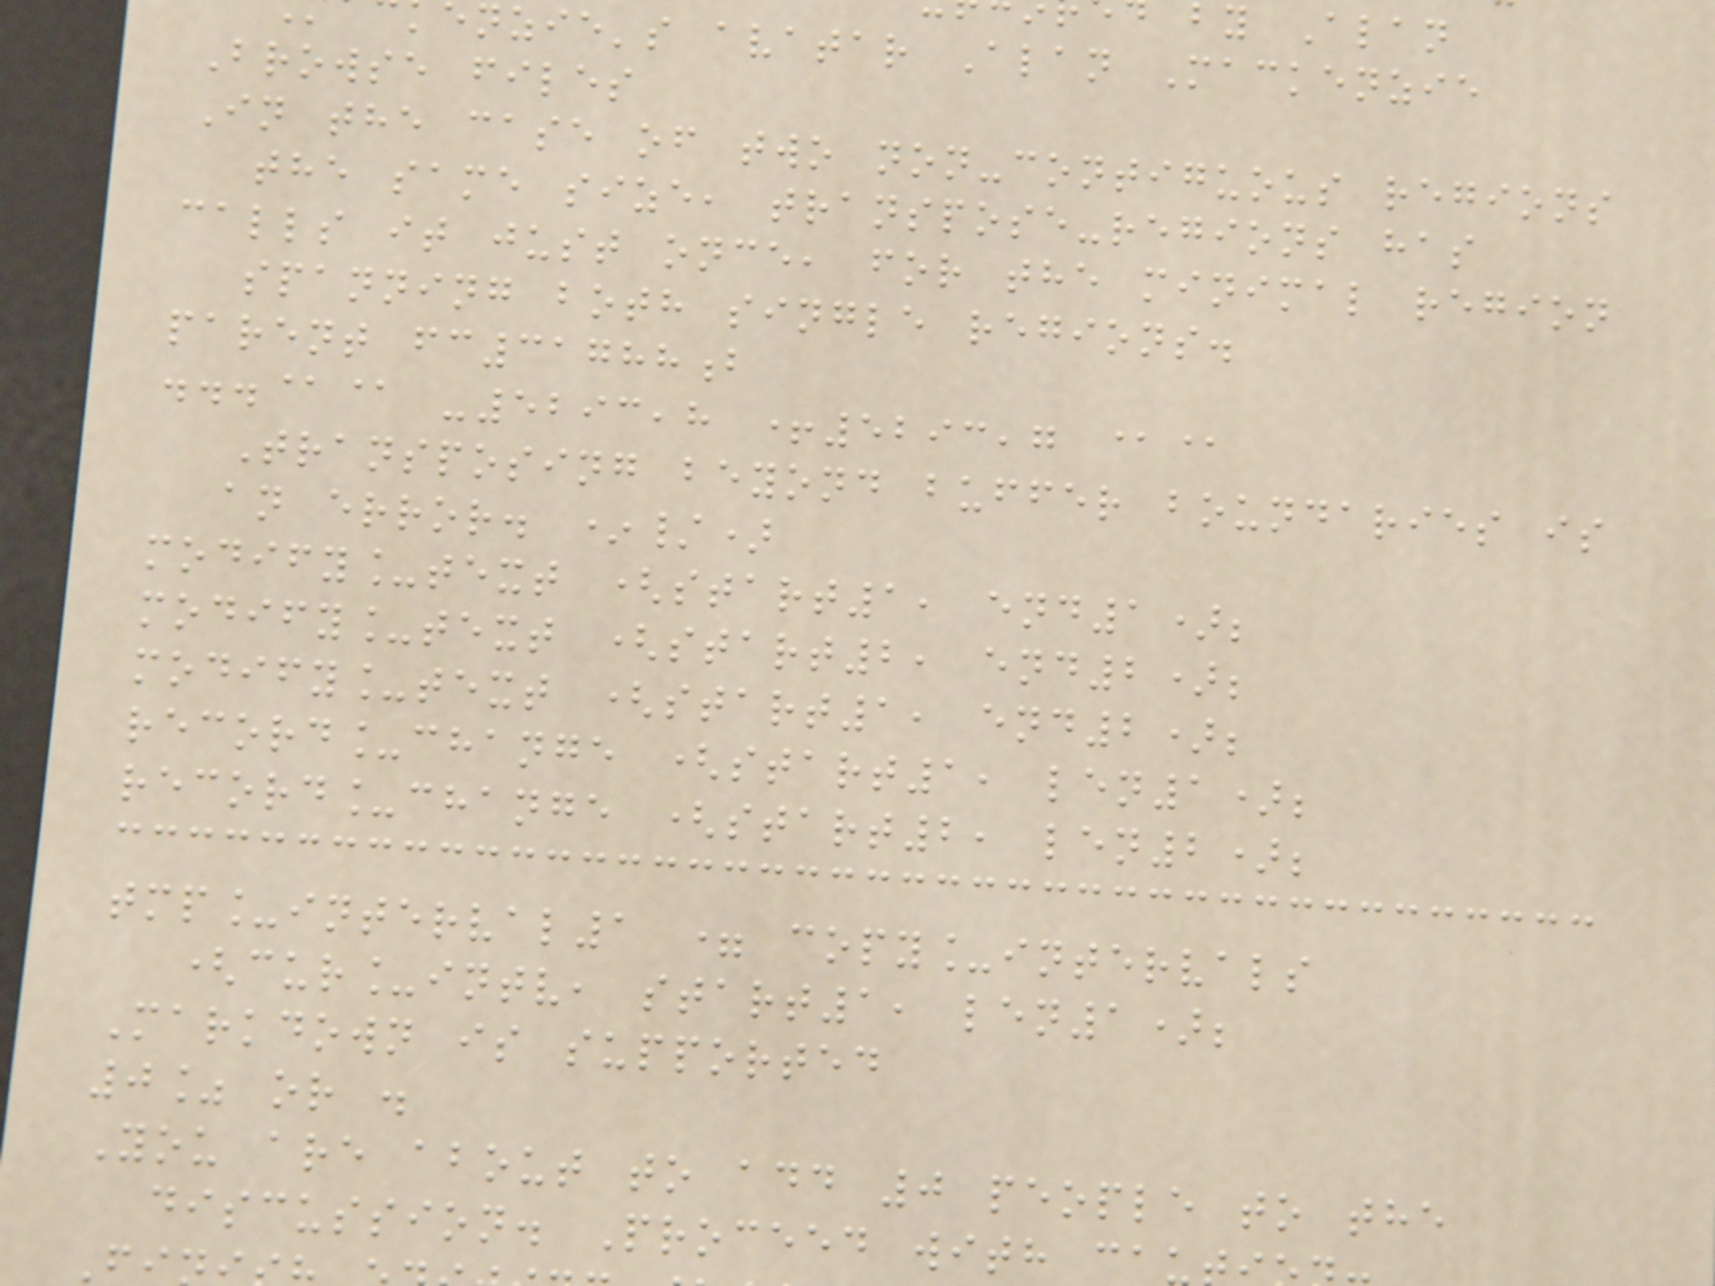nzie's avatar Alan Mackenzie
Browse files
In the case of two non-contiguous regions
the same size, transpose-regions has
calls it just once, for the minimal region
spanning both single regions.
parent fc31788b
...@@ -5293,8 +5293,7 @@
Transposing beyond buffer boundaries is
an error. */)
modify_text (start1, end1);
modify_text (start2, end2);
modify_text (start1, end2);
record_change (start1, len1);
record_change (start2, len2);
tmp_interval1 = copy_intervals
(cur_intv, start1, len1);
Markdown is supported
0% or .
You are about to add 0 people to the
discussion. Proceed with ca
